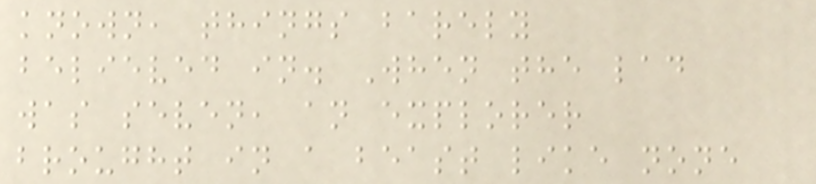known, things barely
believed in. When the lad
was seven, an explorer
brought in a beast like none
